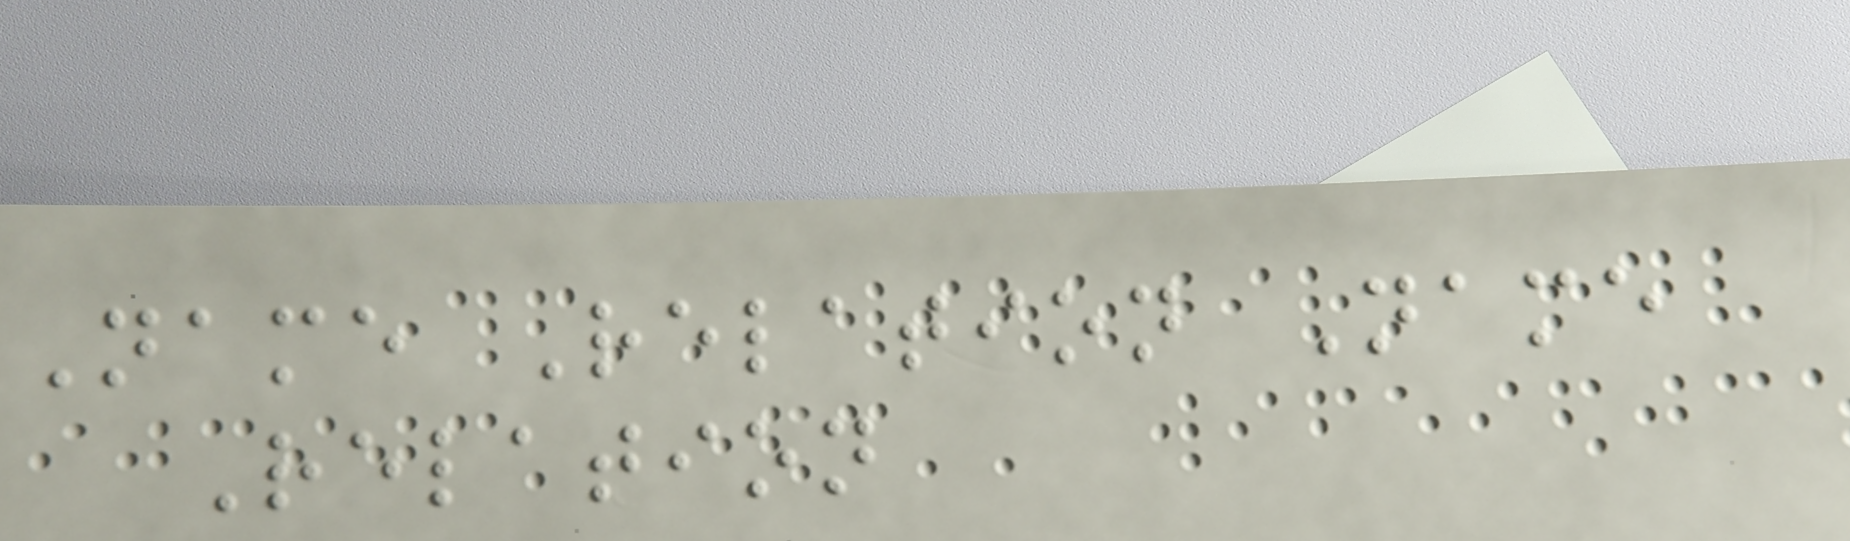Name Relation Name
Relation
